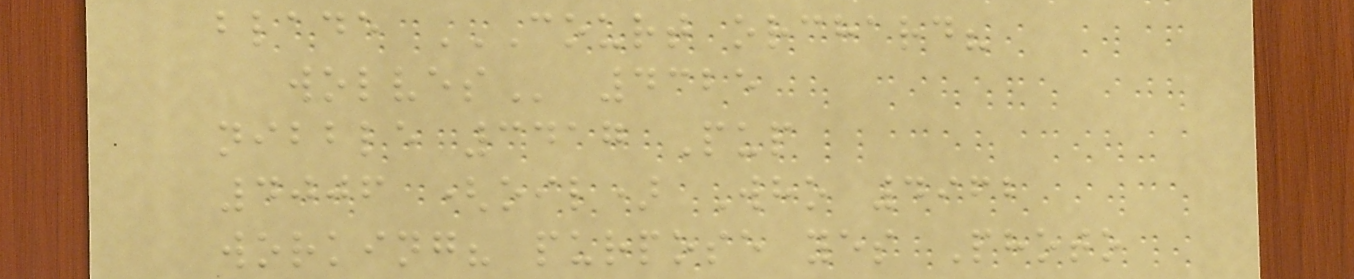blade COURT ORCHARD?
WOLVES 4325
nibble 3417 Pup
4006 (oil) Who 4962
working? purpose yes Photo
